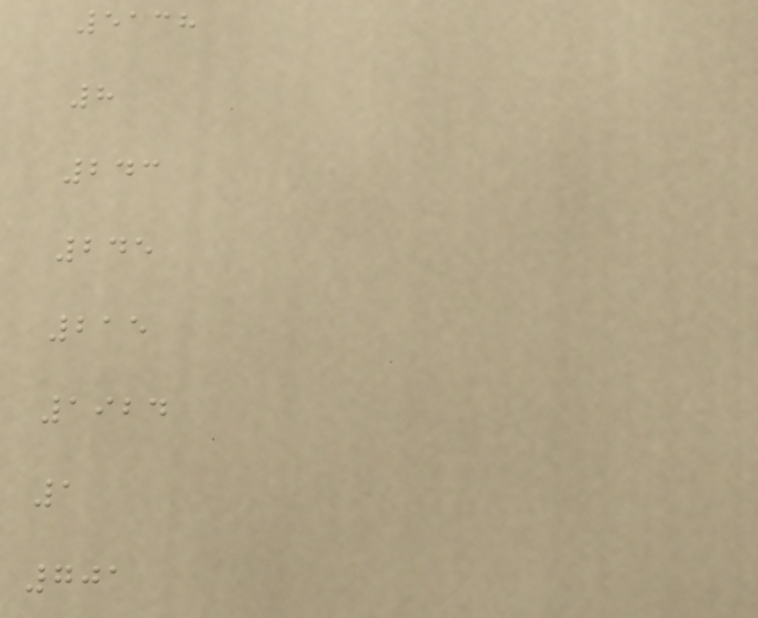5138
8
243
245
215
1924
1
701
